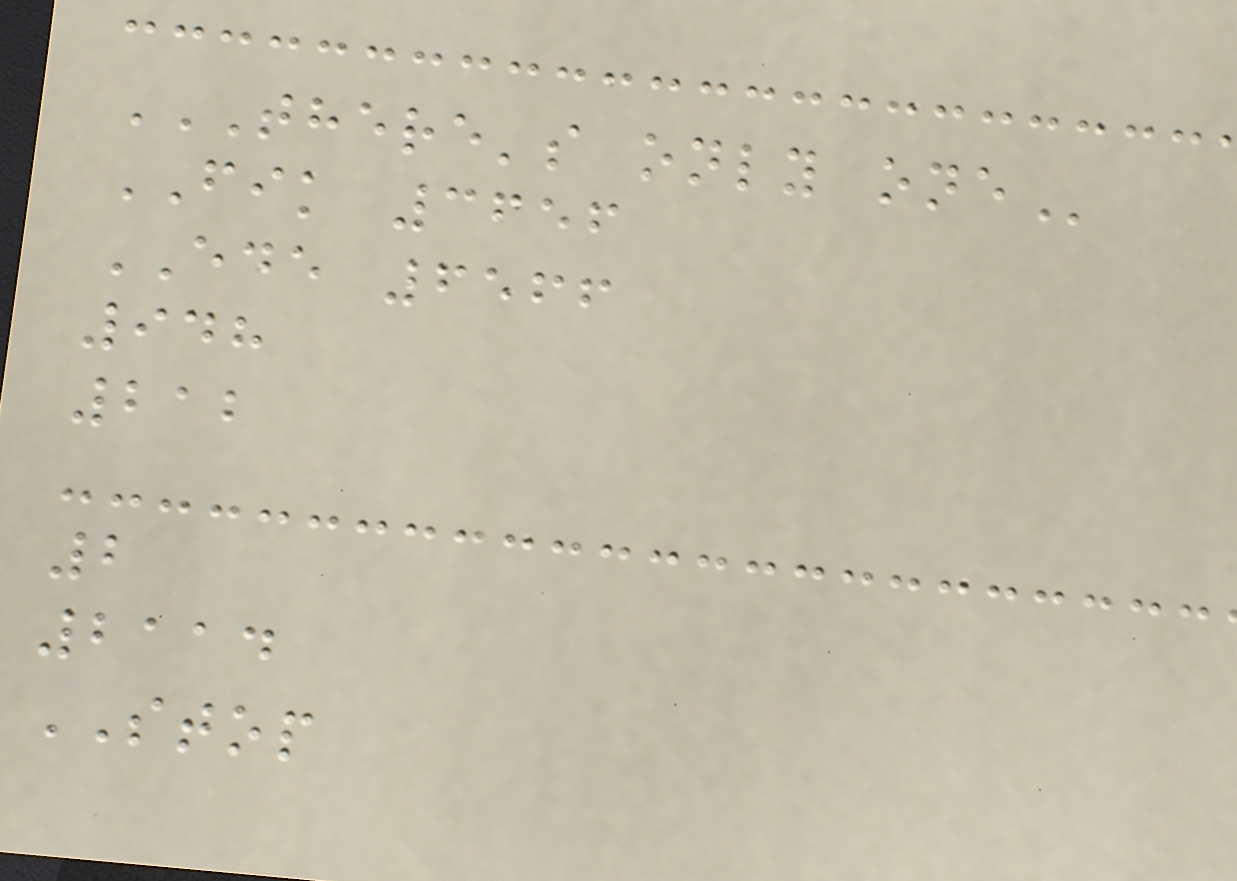THERE'S ONLY ONE
FIK 3656
EDE 6566
948
212
2
2114
STOP
